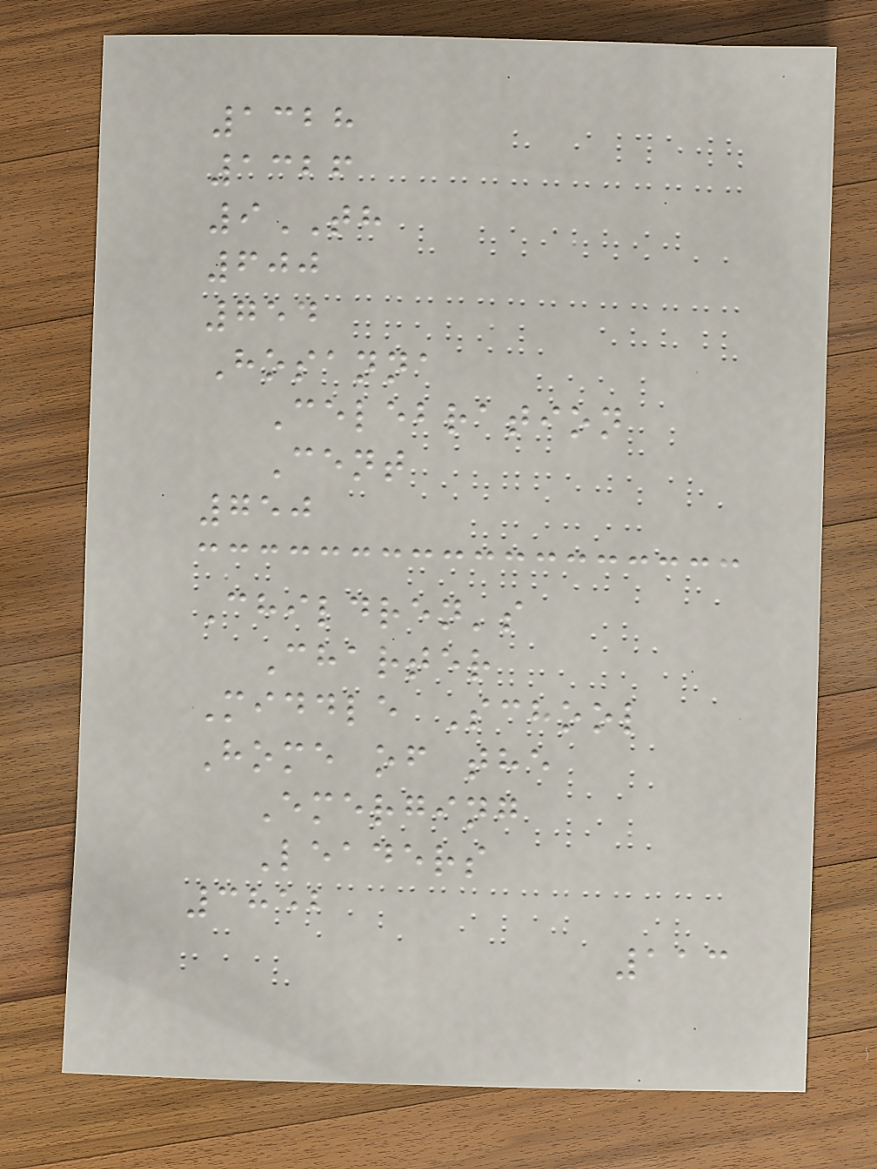1328
1326
9TH
600
754
Hosanna
Celebration
Cent
750
Children's
Charter
Middle School
Home of the
Emerging
Leaders
3852
113
